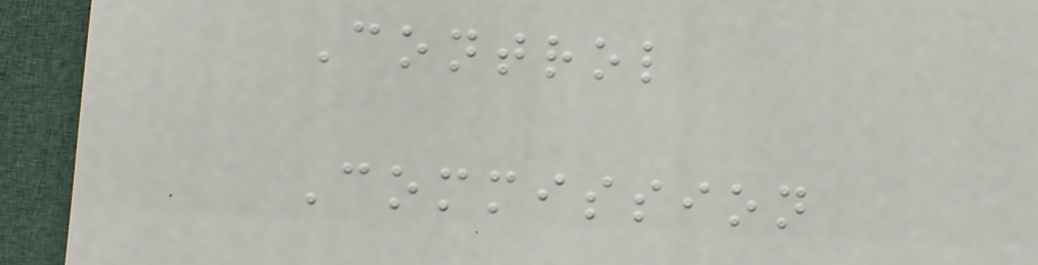Control
Commission
